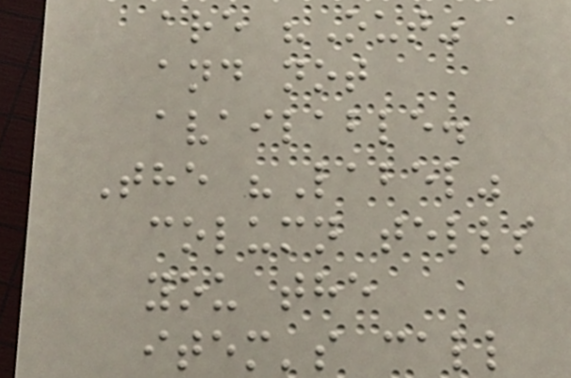are "Out"
and not
available.
The "Label"
column tells
you the
item's call
